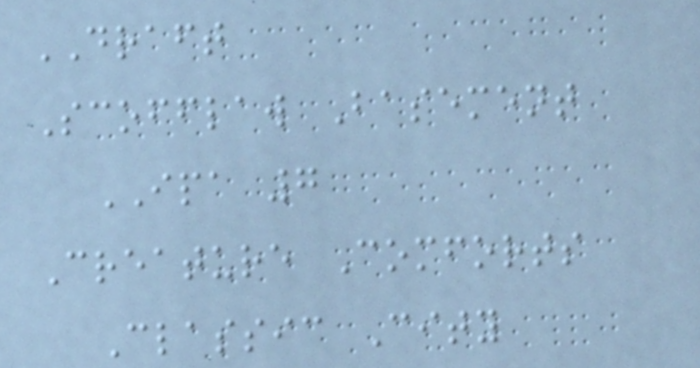DRAFT
Scofflaw Basement
IPA 7
Creature Comforts
Classic City
